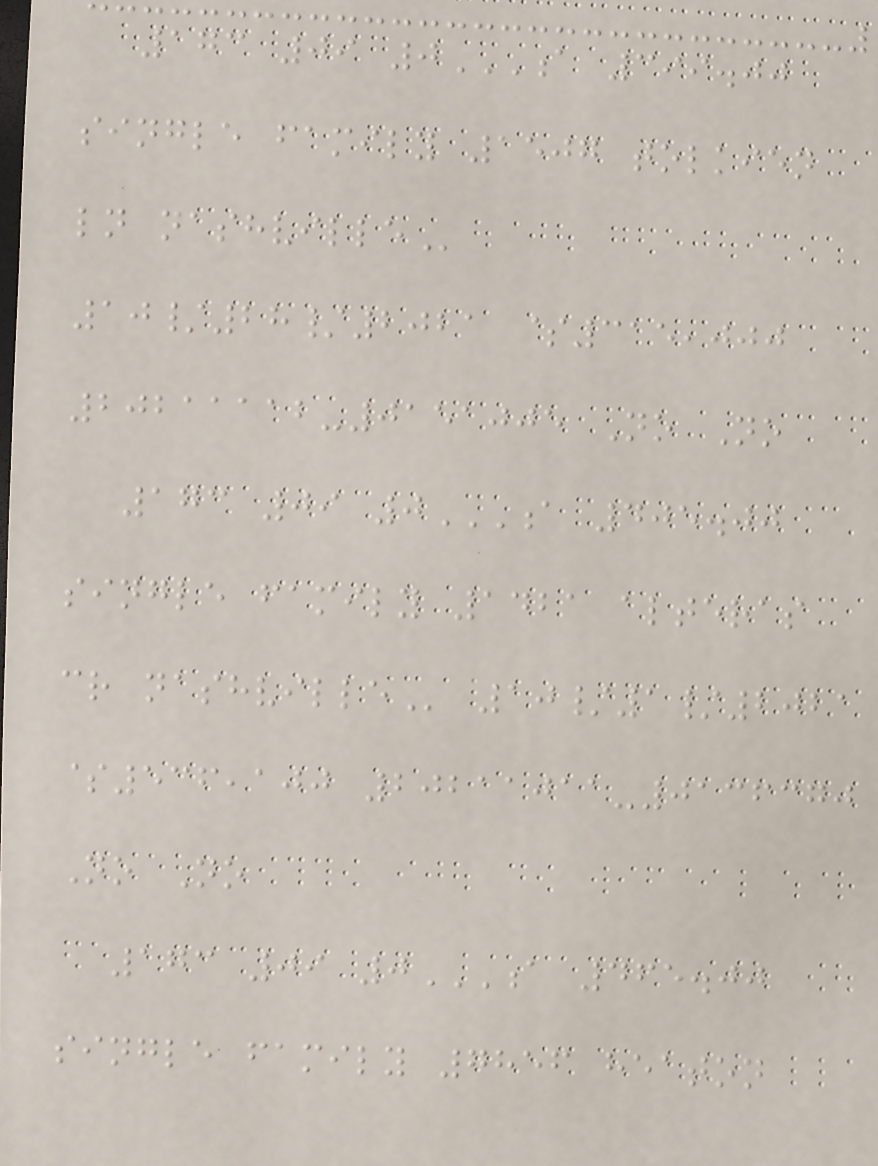173 09 0A 399.00
SINGLE FAMILY 1507 TOLKIEN
LN NASHVILLE
10/28/2021 $315,000
20211112-0151005 No No
173 09 0A 405.00
SINGLE FAMILY 1421 ALTERAS
CR NASHVILLE 10/1/2021
$536,100 20211011-0136370
No No
173 09 0A 465.00
SINGLE FAMILY 7856 HEATON
